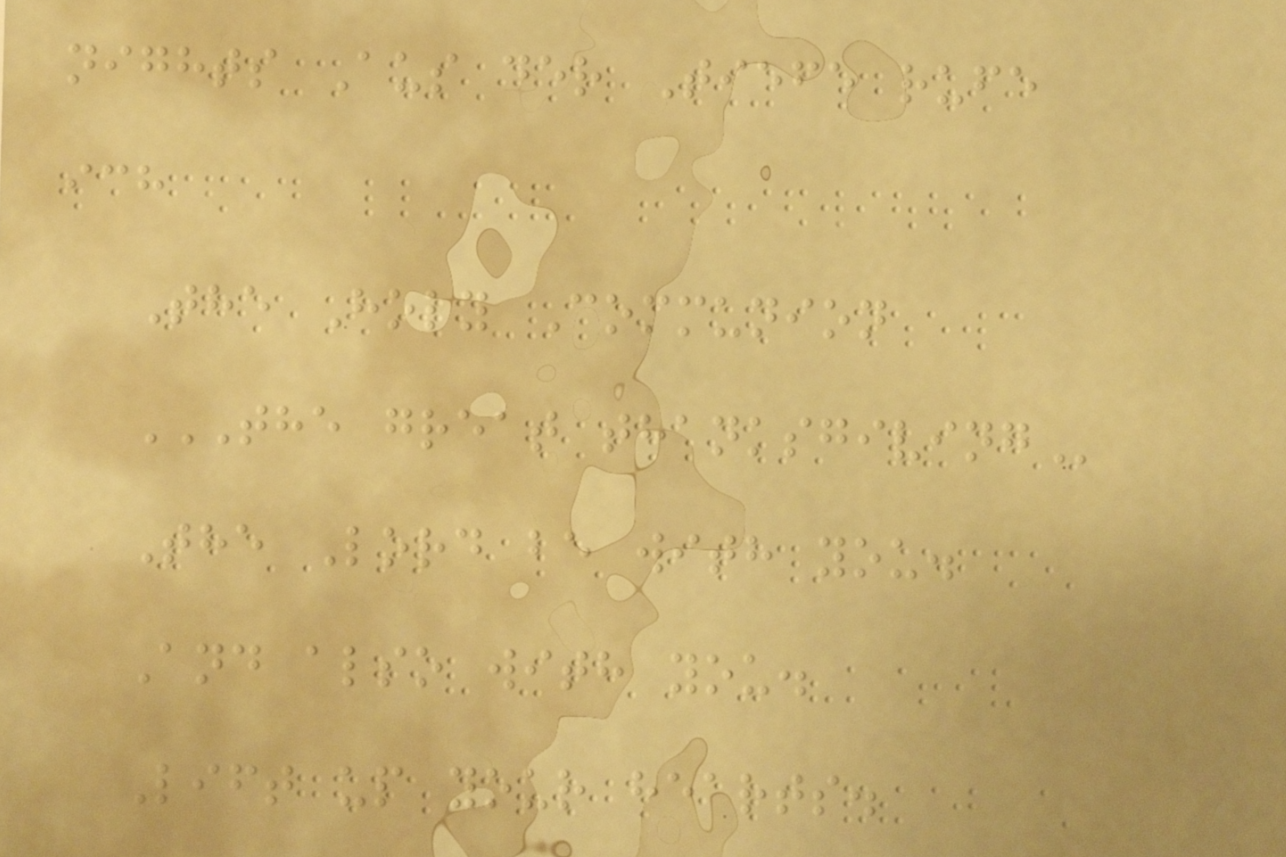nights Aus der Tiefe rufe
ich
The Holy Communion
THE GREAT THANKSGIVING
The Lord be with you.
And also with you.
Lift up your hearts.
